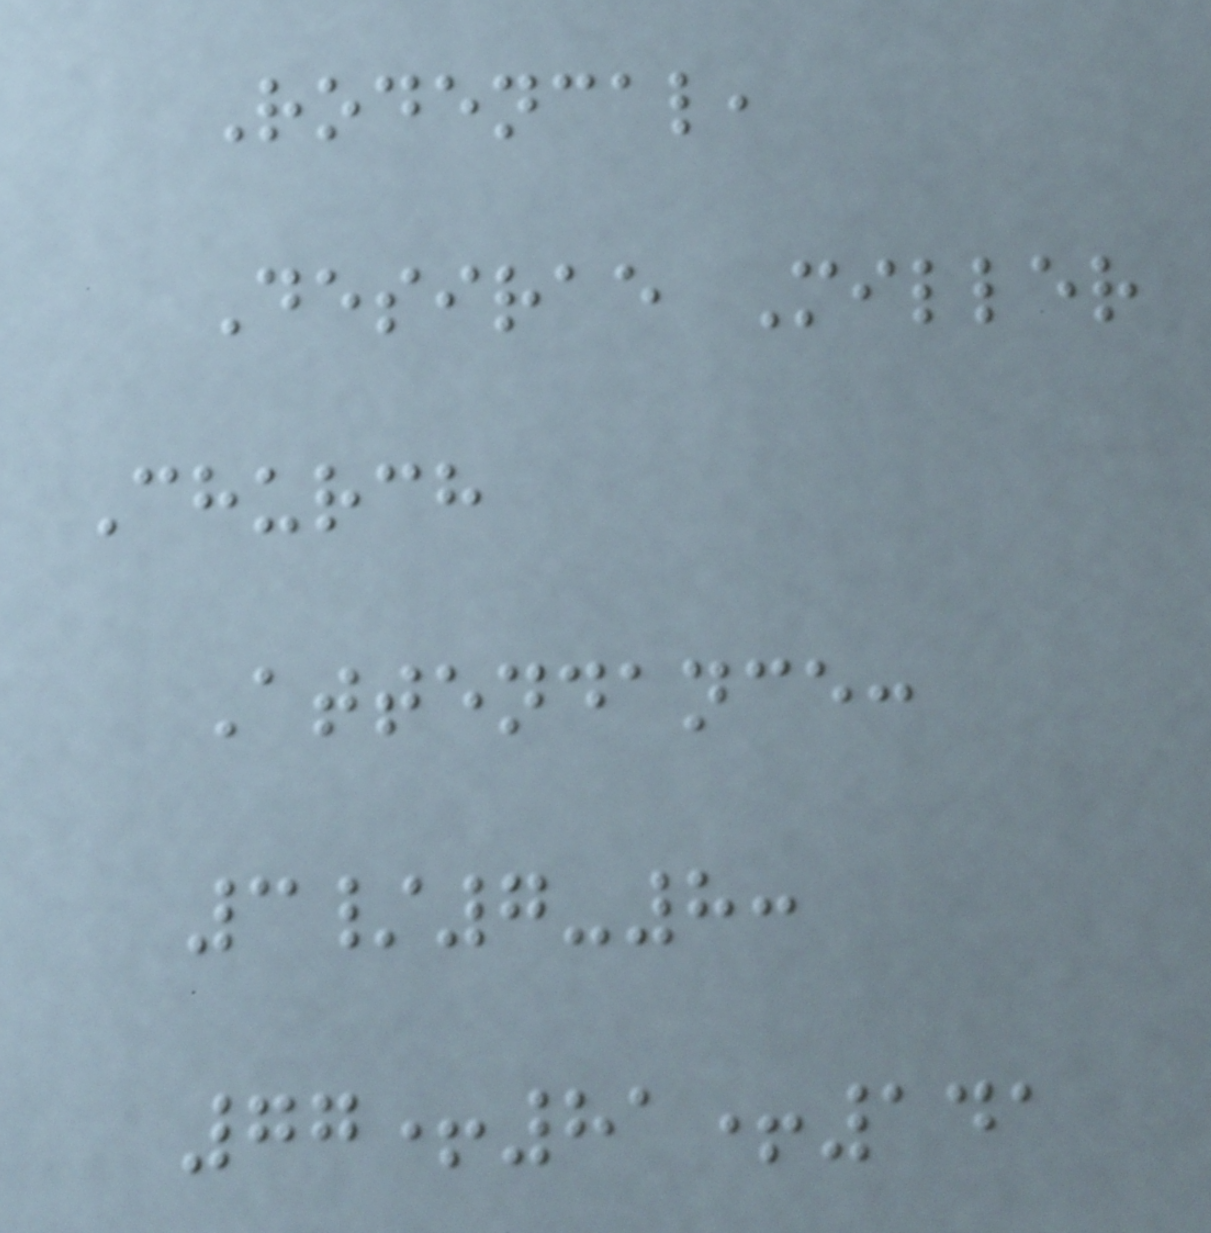Rodencal,
Desirae Miller
Church
Attendance:
3/7-8:
77+81+141
